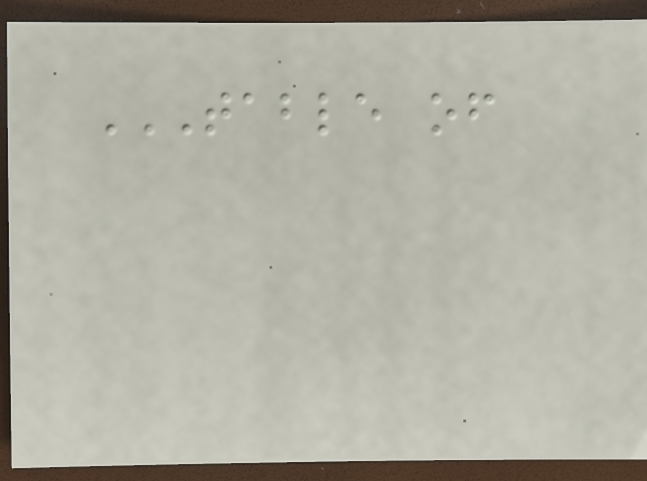TABLE OF
